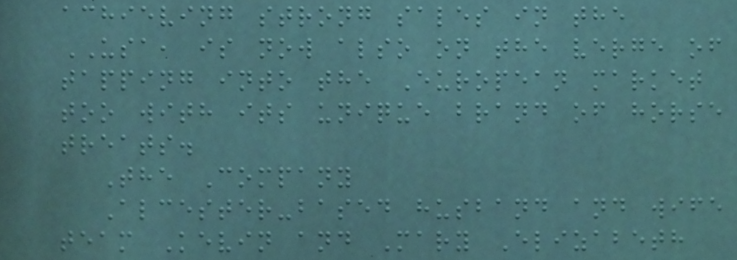achieving strong sales in the
USA, is now also on the verge of
tapping into the European market
too with its unique brand of horse
treats.
The Company
Alcester-based husband and wife
team Kevin and Mary Elizabeth
